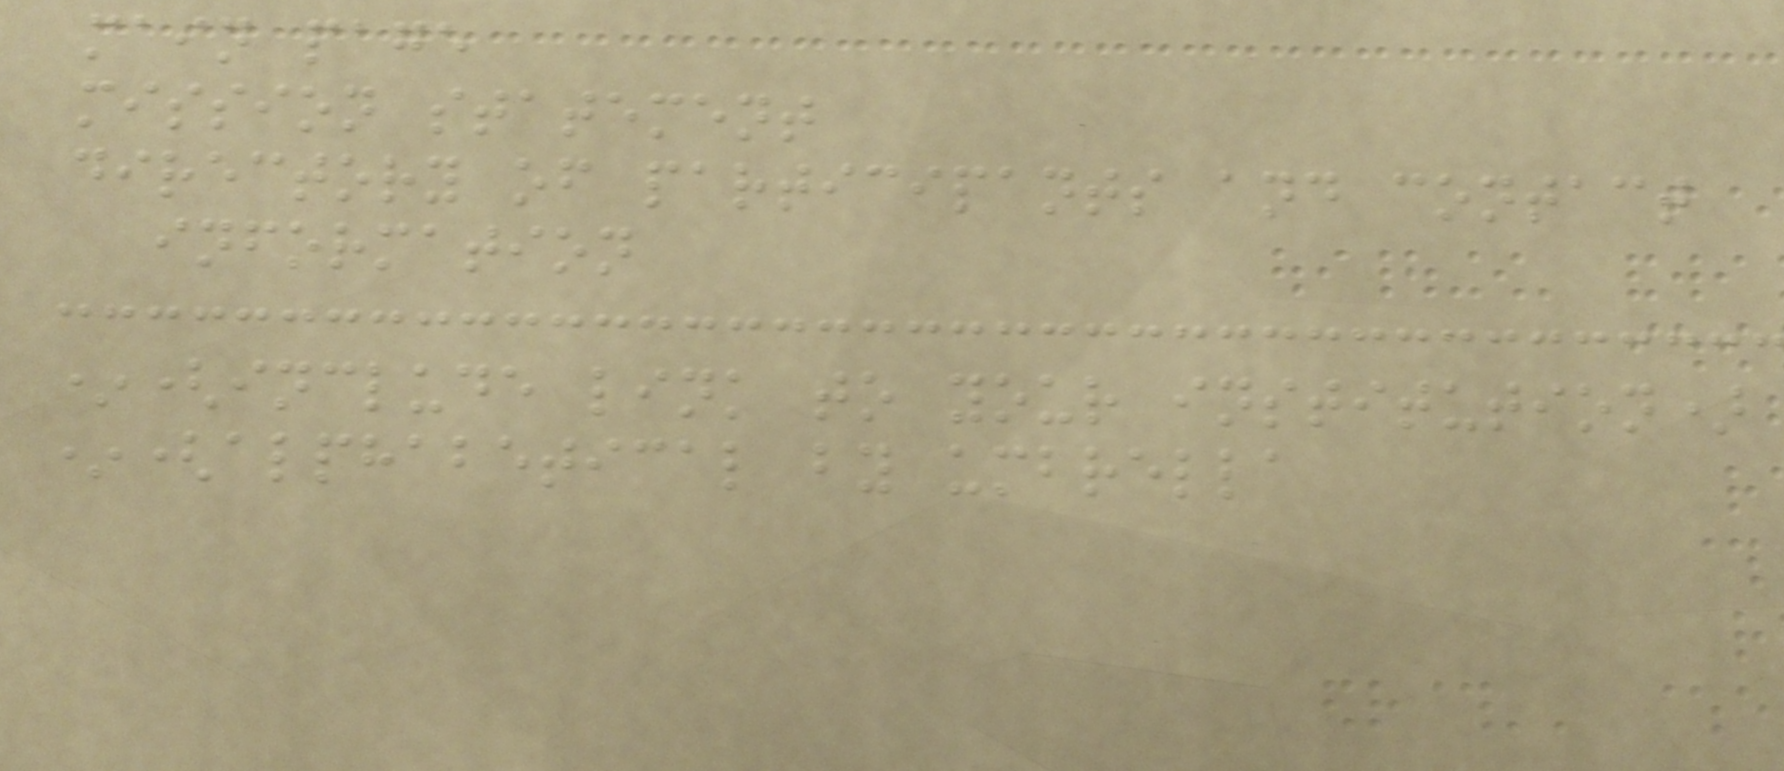main page
mission statement
directory of participants and contact
information
*(include link to your institution)
*(alphabetical by umbrella
